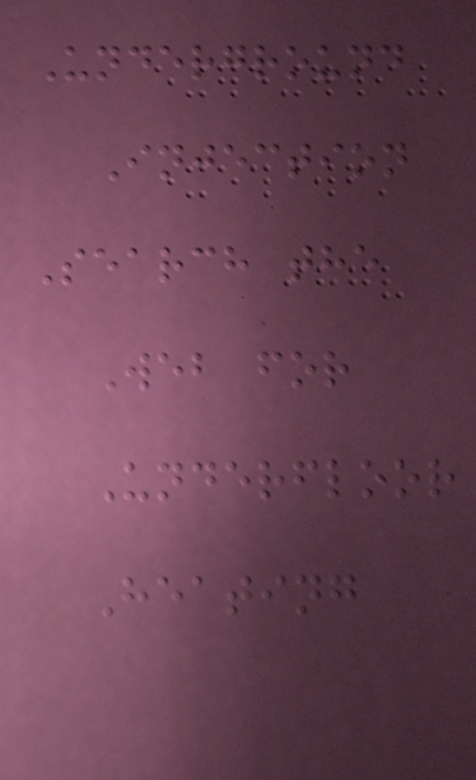Underground
Injection
Search the
Web for
Underfloor
Heating
